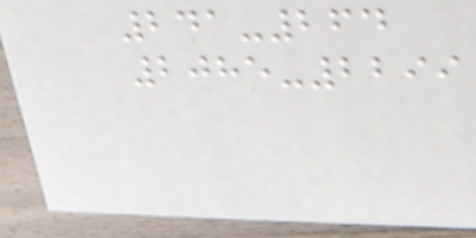241-264
2085-2299
